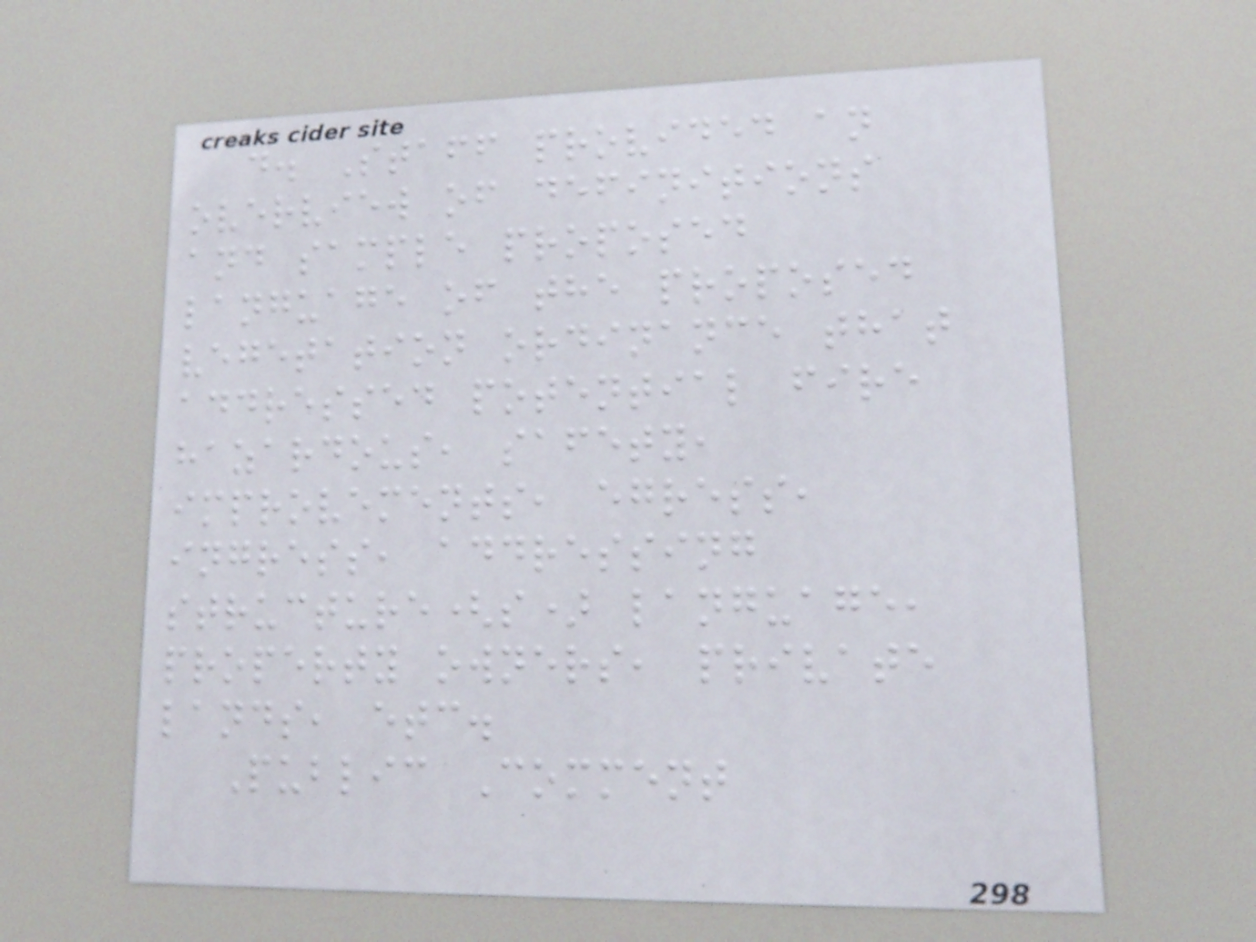d. Staff provided an
overview of definitions
and sample proposed
language of the proposed
vegetation ordinance that
addressed potential fire
hazardous, safety,
improvements, egress,
ingress, addressing
structure(s) language,
property owners, private
lands, etc.
Public Comment
